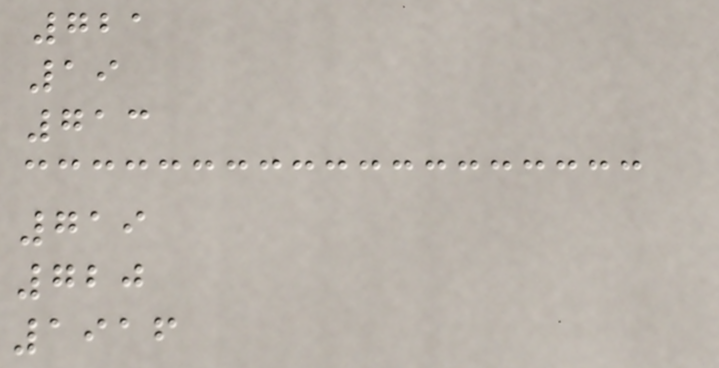721
19
713
719
720
1916
